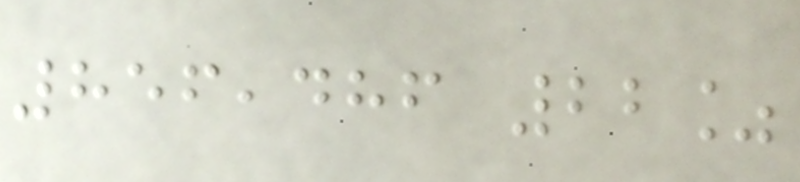856,486 22%
